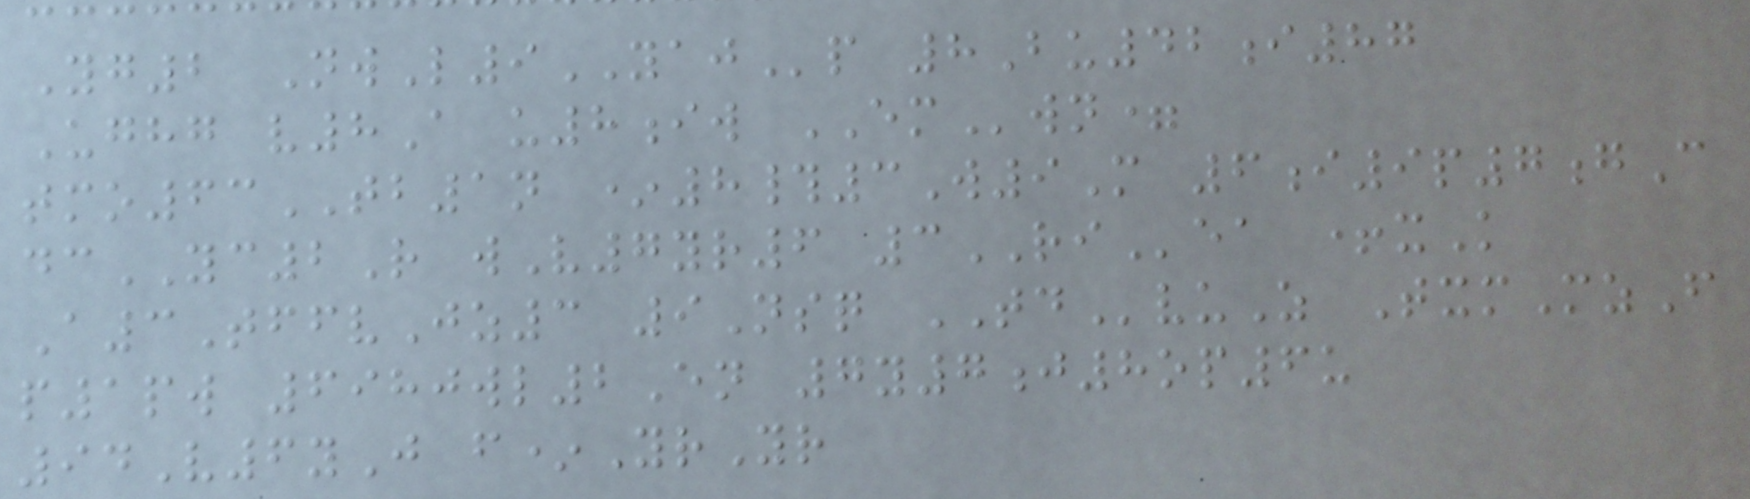Yg2 NwL9YAJp 8Bu42i87
Ughg v8A u8iw EMwn=
tmo63TB1n *8#3W9M 6i9p7gC
dcYC2R wV7yr6 3RIea +xK
A3TffvJz3 9Nsq TDvuZ TxmMzF
p1pw 6980wl2En 7y7j8op6u
94V6yJ f*YrYr
